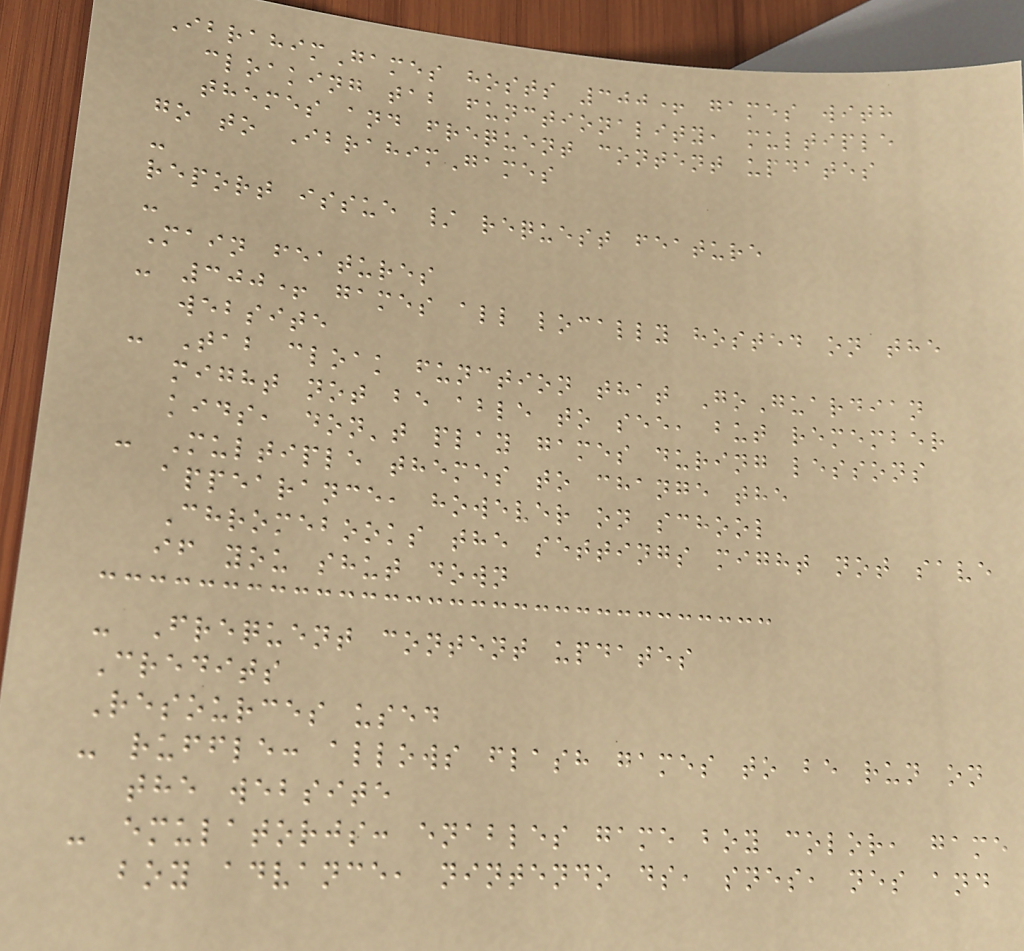IbrahimGames hosts 300+ games with
cloaking tab functionality, multiple
themes and frequent content updates
go to IbrahimGames
-
report issue / request feature
-
Main features
- 300+ games all locally hosted on the
website
- Tab cloak function that GoGuardian
might not be able to see, but remember
kids, don't play games during lessons
- Multiple themes to change the
appearance, however on school
Chromebooks the settings might not save
if you shut down
- Frequent content updates
Credits
Resources used
- ruffle: allows flash games to be run on
the website
- emulatorjs: enables game boy color, game
boy advance, nintendo ds, snes, nes and
